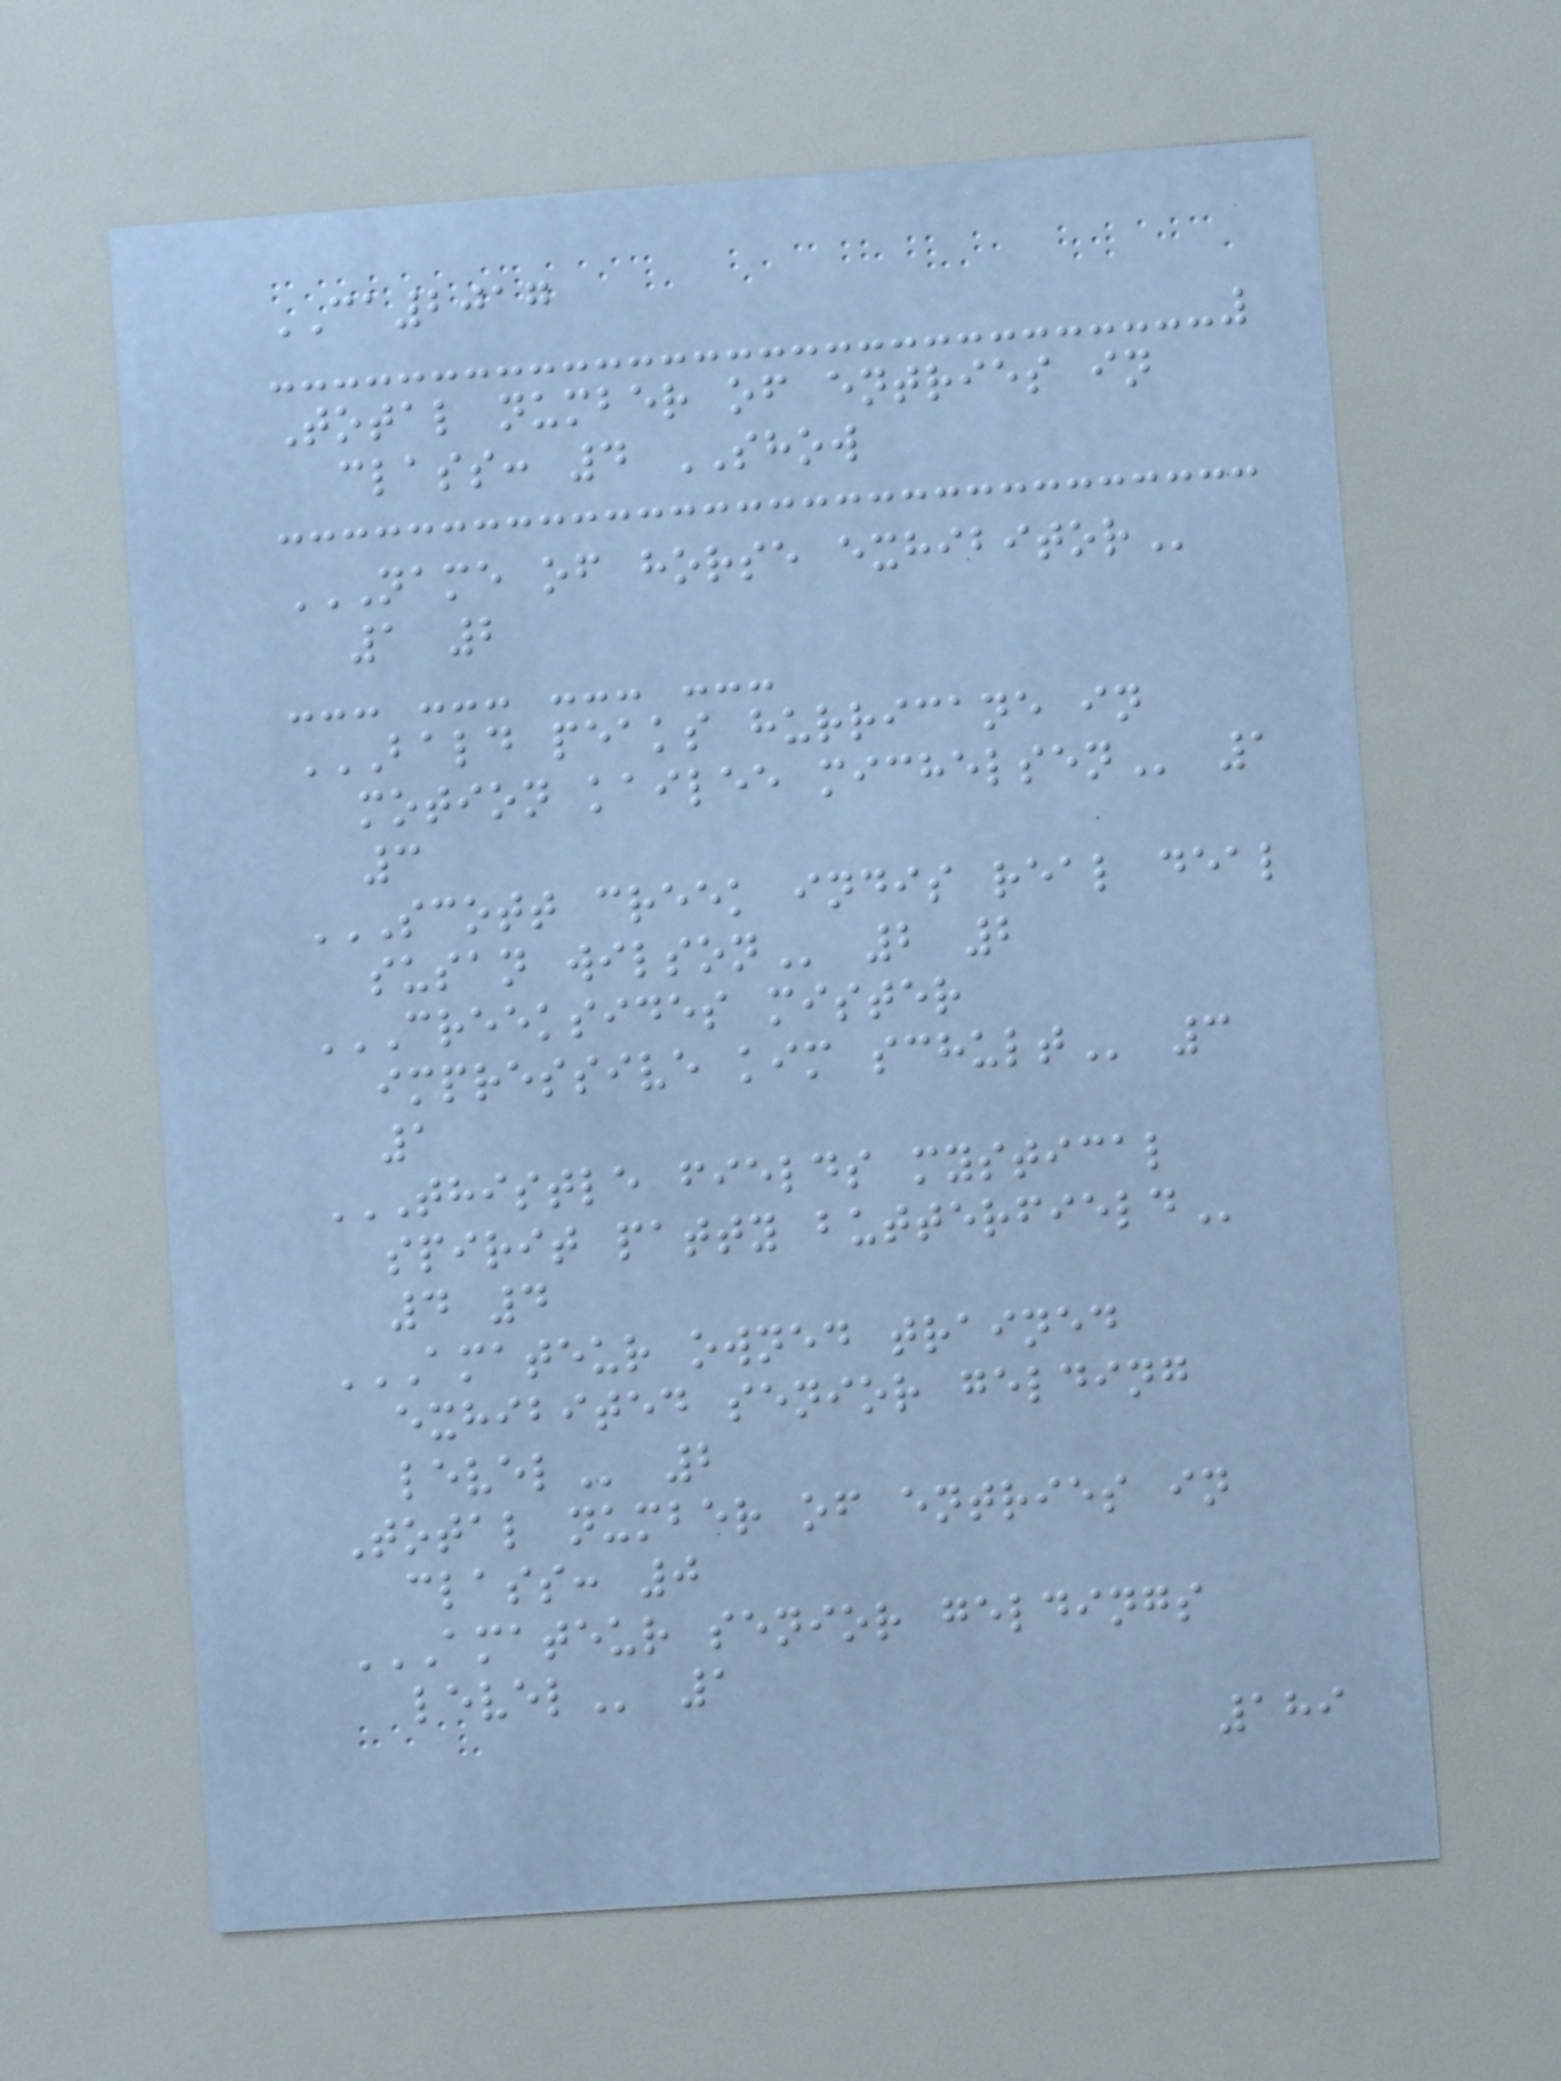CA2017
Total number of entries in
class: 4 SHOW
NAME OF HORSE EXHIBITOR
1 2
--- --- --- ---
BALD PEAKS HURRICANE IN
MOTION KAILEE MICHELSEN 1
3
SCOTT CREEK INDIS REAL DEAL
SUSAN WILSON 2 2
CREEKSIDES MISTER
IMPRESSIVE KIM SCHULT 3
1
THISTLE FIELDS MYSTICAL
SPIRIT PATTY BUTTERFIELD
4 4
AMATEUR OWNED TRAINED
EXHIBITED SENIOR GELDING
LEVEL 2
Total number of entries in
class: 0
AMATEUR SENIOR GELDINGS
LEVEL 1
189
